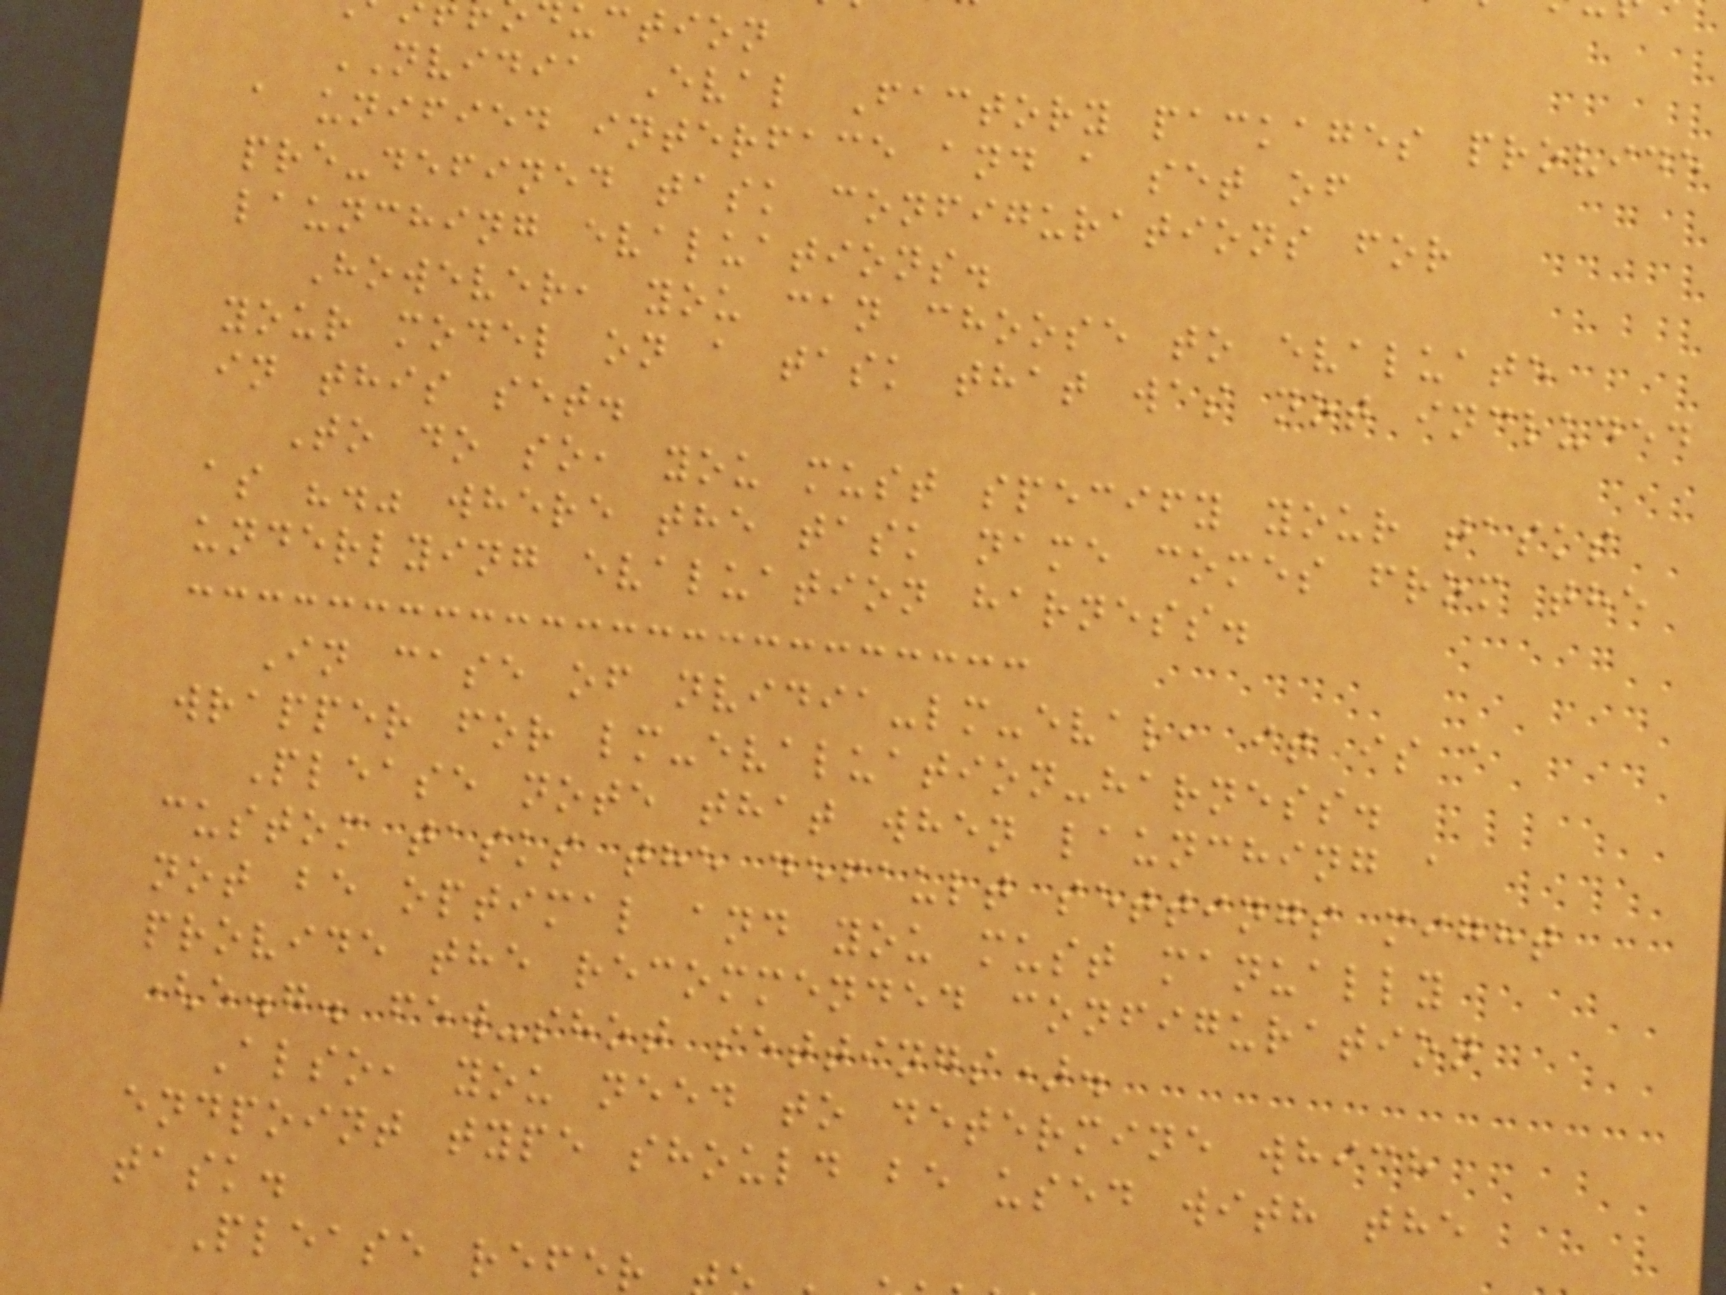uction
NVIDIA Eval Factory packages provide
a unified interface and a set of
pre-defined task configurations for
launching evaluations.
However, you can choose to evaluate
your model on a task that was not included
in this set.
To do so, you must specify your tasks
as "." where the task name comes from the
underlying evaluation harness.
In case of nvidia-lm-eval, it is a
wrapper for lm-evaluation-harness.
Please note that when launching a
custom tasks the default settings might
not be optimal and you must manually
provide the recommended configuration
(e.g. few-shot settings).
Also, you need to determine which
endpoint type should be used with the
task.
Please refer
